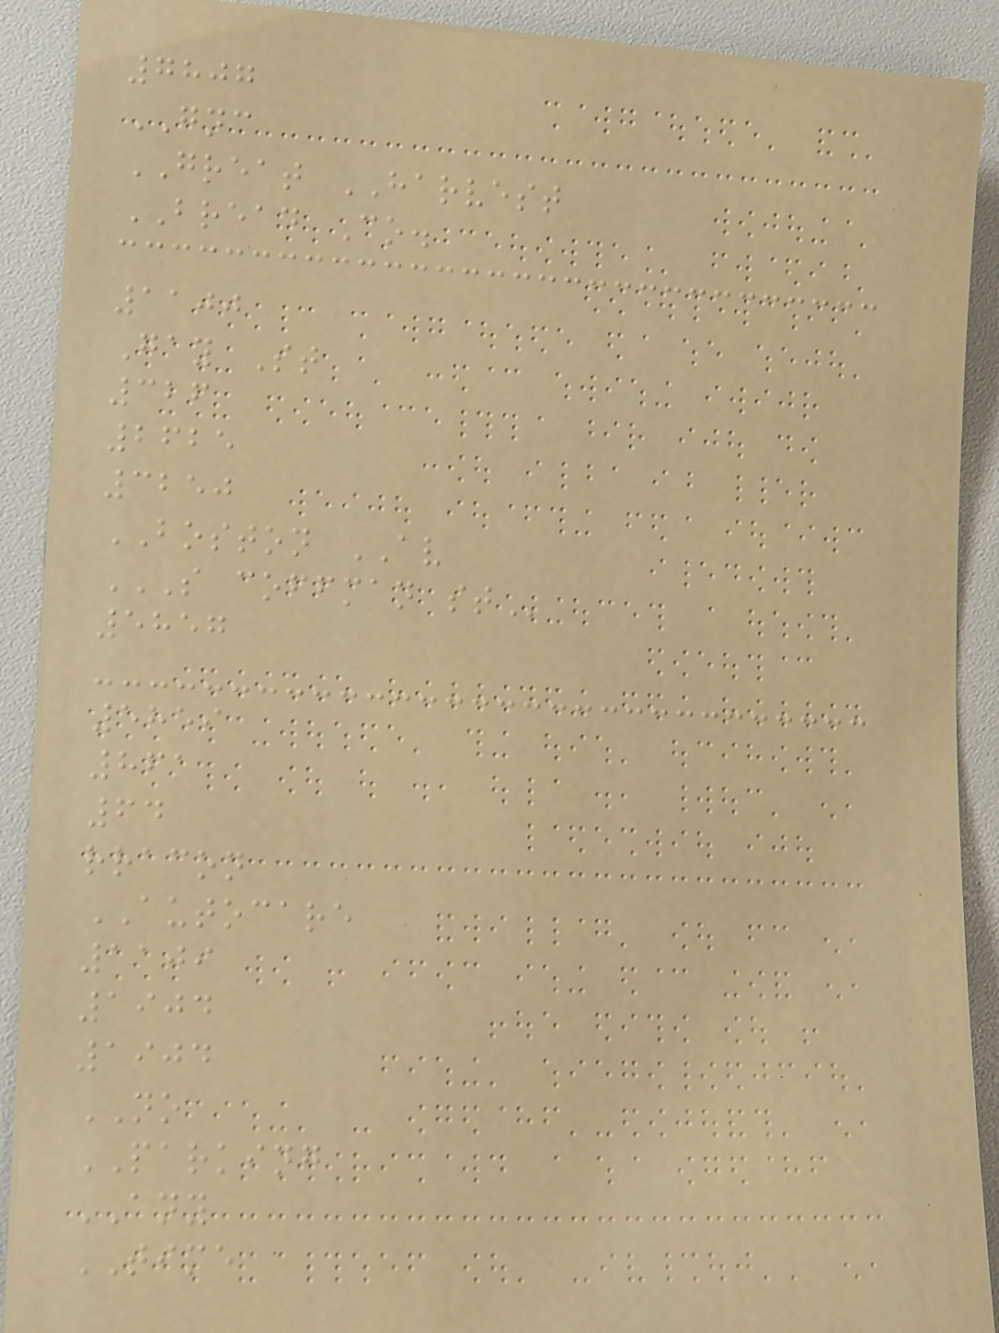7807
GNC
GREAT HARVEST
BREAD Co.
1100
Gay St
326
2625
3250
BOSTON AV
S COFFMAN ST
5857
5859
861
64
rracon
AUTOCARE
1109
1904
1904
NO
PARKING
ANY
TIME
